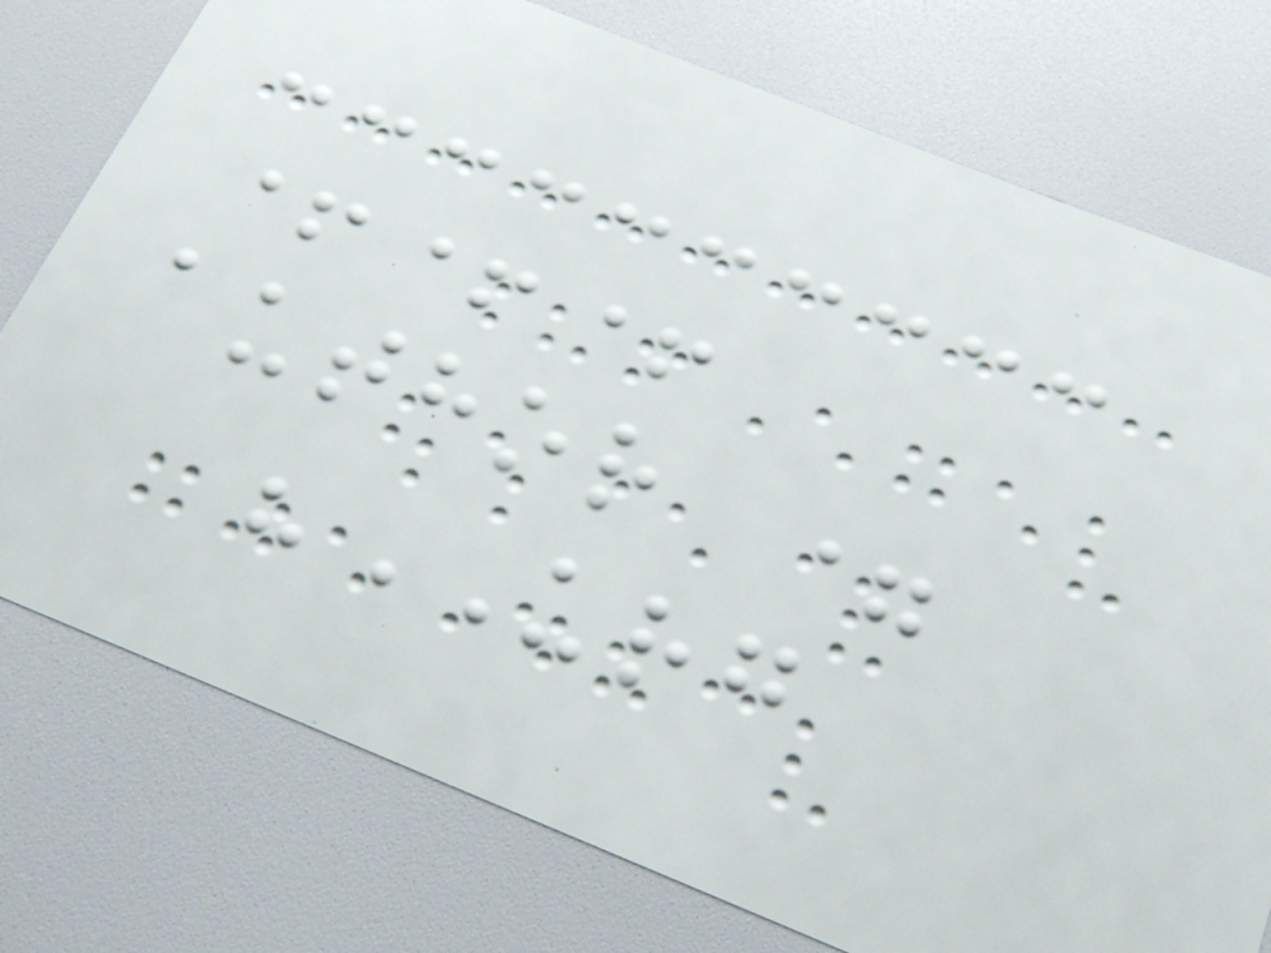+++
author =
"URG
